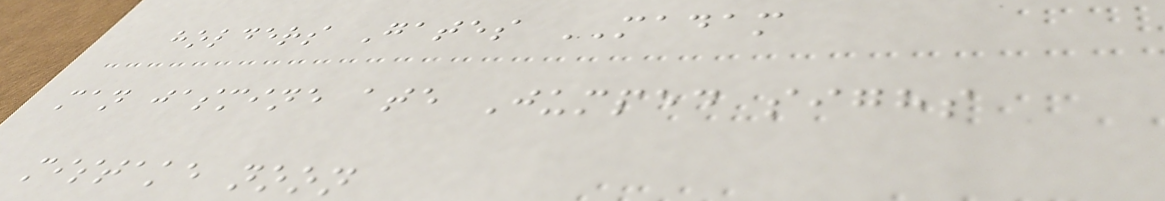holders Gates MADAM
man jasmine ate Jumped sighs
mistake noon
